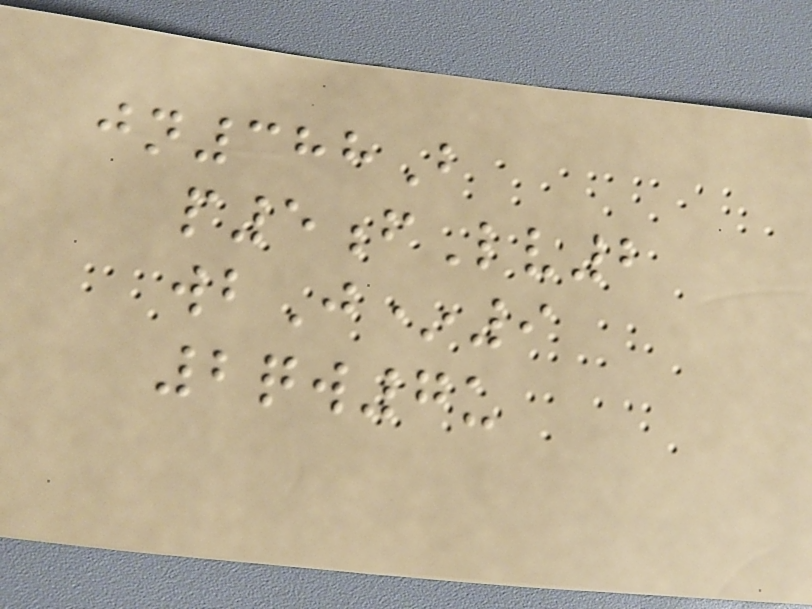jn388B
p5fLv2
wbJ*9
2qw7u
